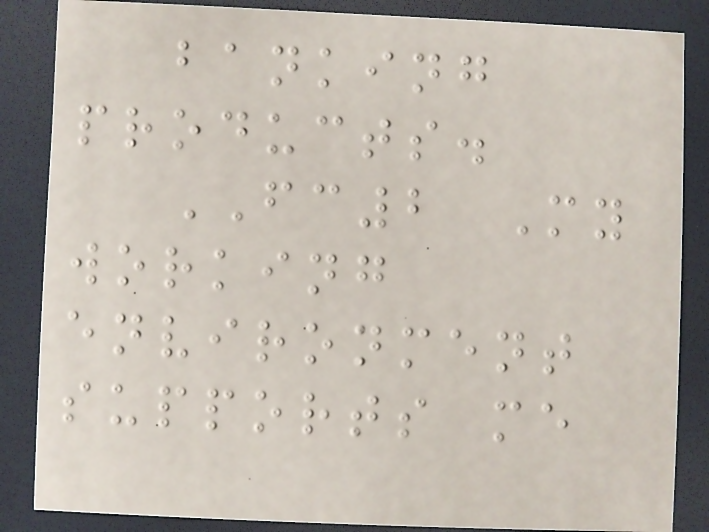banking
products.
FC2 My
working
environment
supports me
